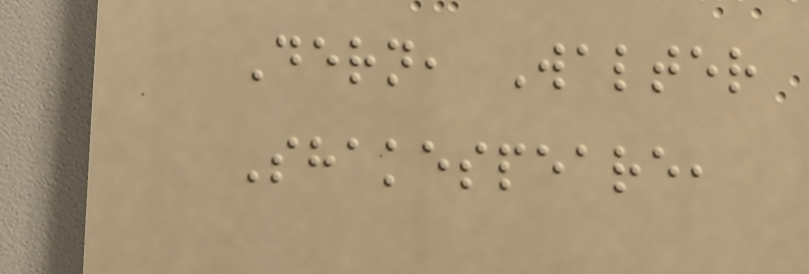Dern, Walter
Shakespeare,
